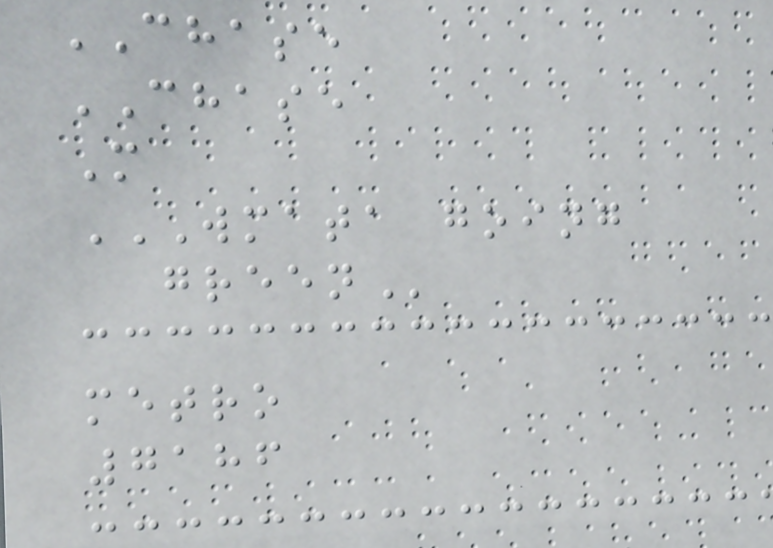CHASE
CHASE
M
WMATA GOING
GREEN
metro
7186
